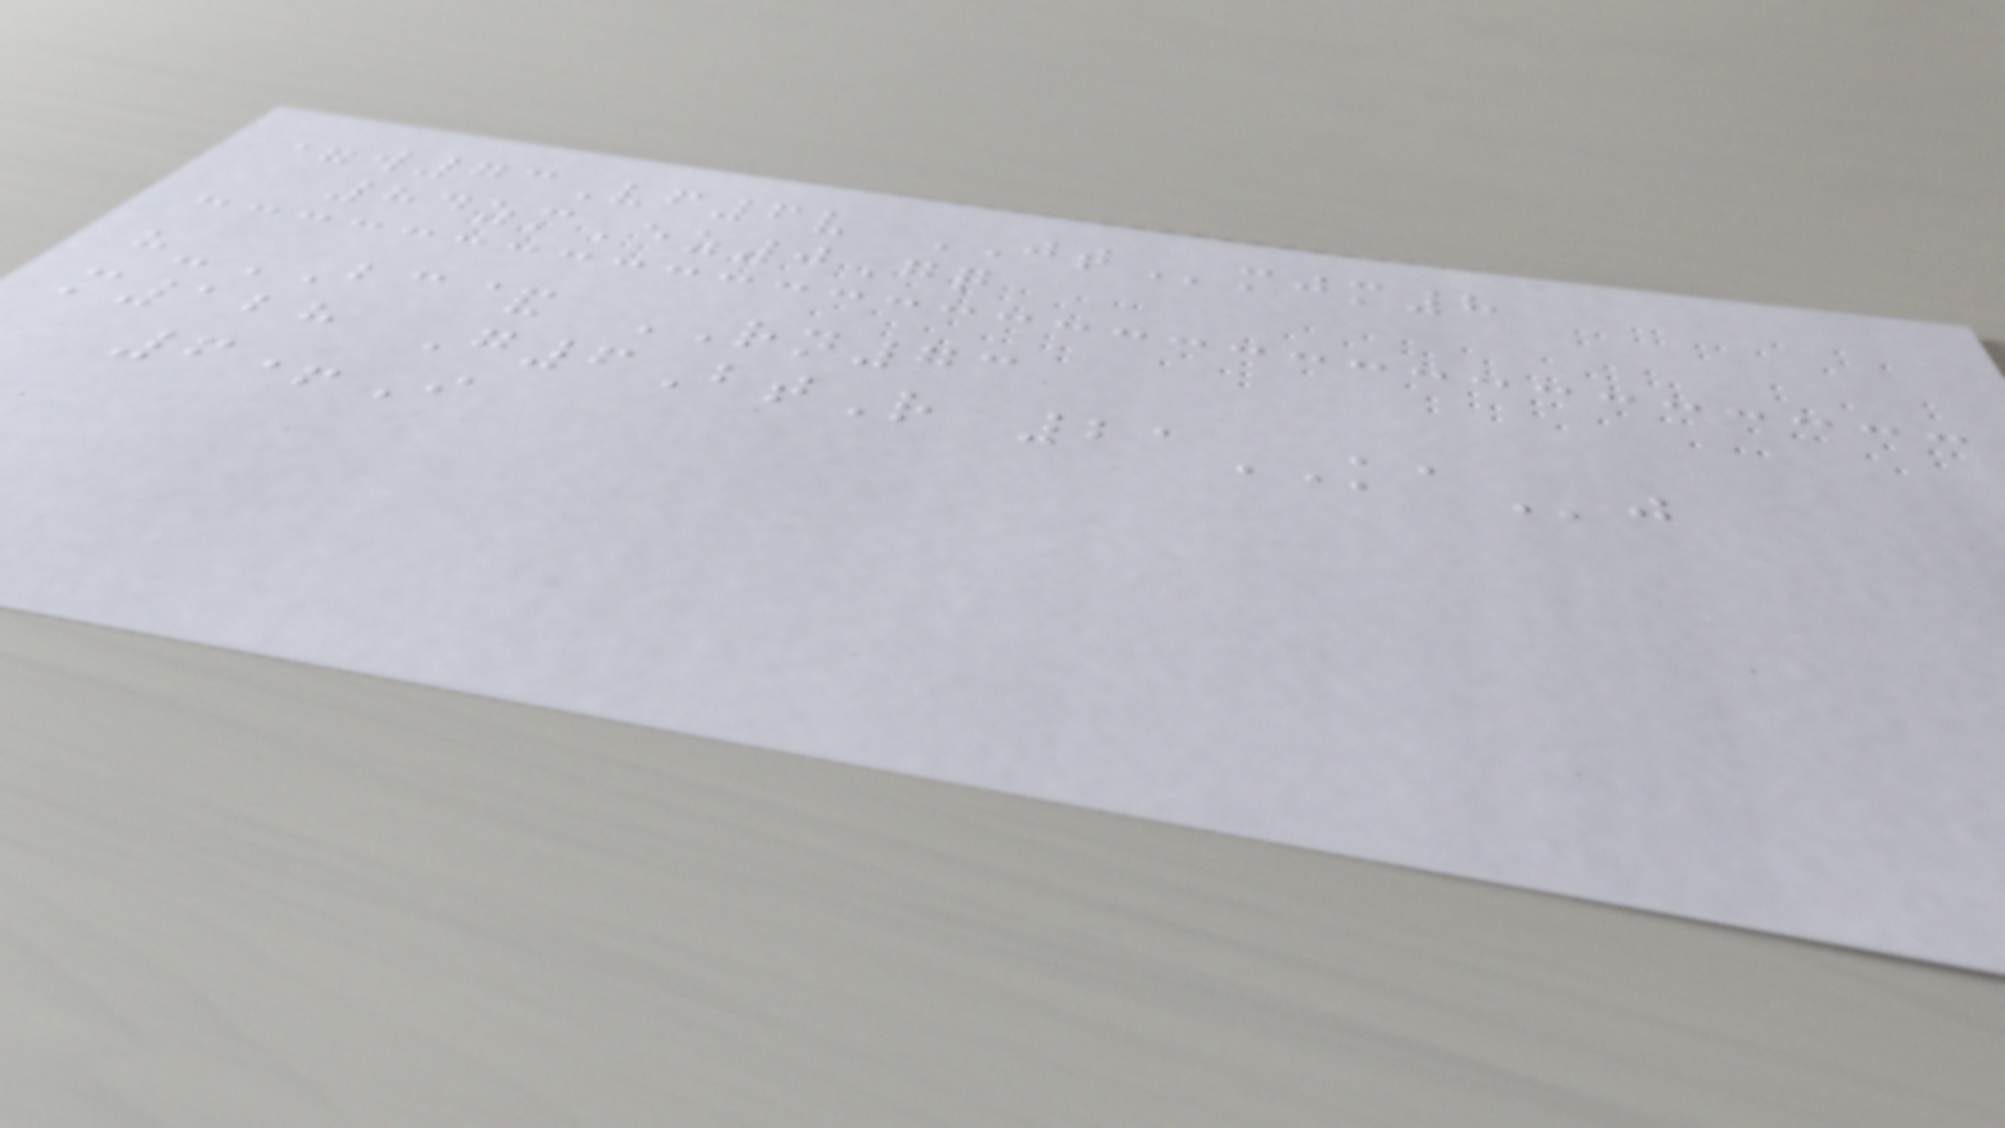=w73Vf6v JTmjm8
84zmEz0Gq
h-BC& RN73
m128 G6BtR 21KAj
6+I
